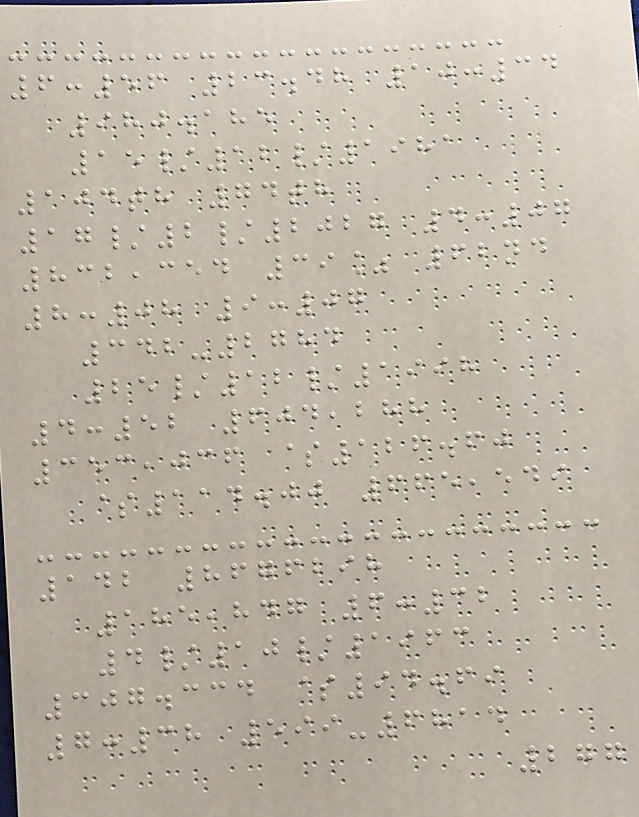6:56 23.48 10:34
980.185
15/12/1981
104th 74th
17/2/2027 4:07
832,354 39% 62nd
8:08 9:07
342-2784
25/12/1998
4:52 604,288
353,036 $126.60
$114.00 665,549
142 8676298
185,847 6:32
4/10/1963
307.334 $94.69
7:38 599-6814
277
